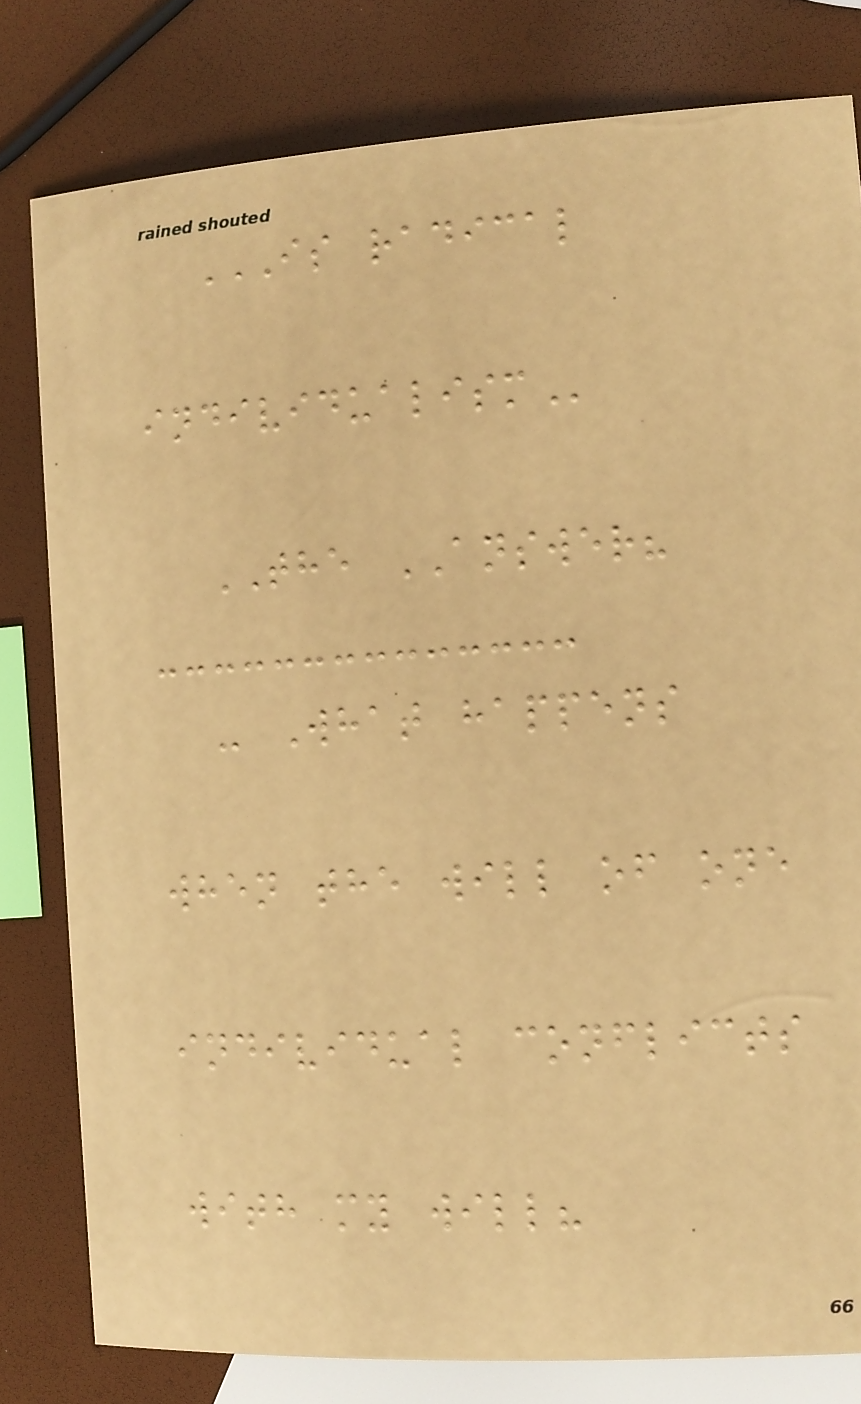IS RADICAL
INDIVIDUALISM
THE ANSWER?
- What happens
when the will of one
individual conflicts
with my will?
